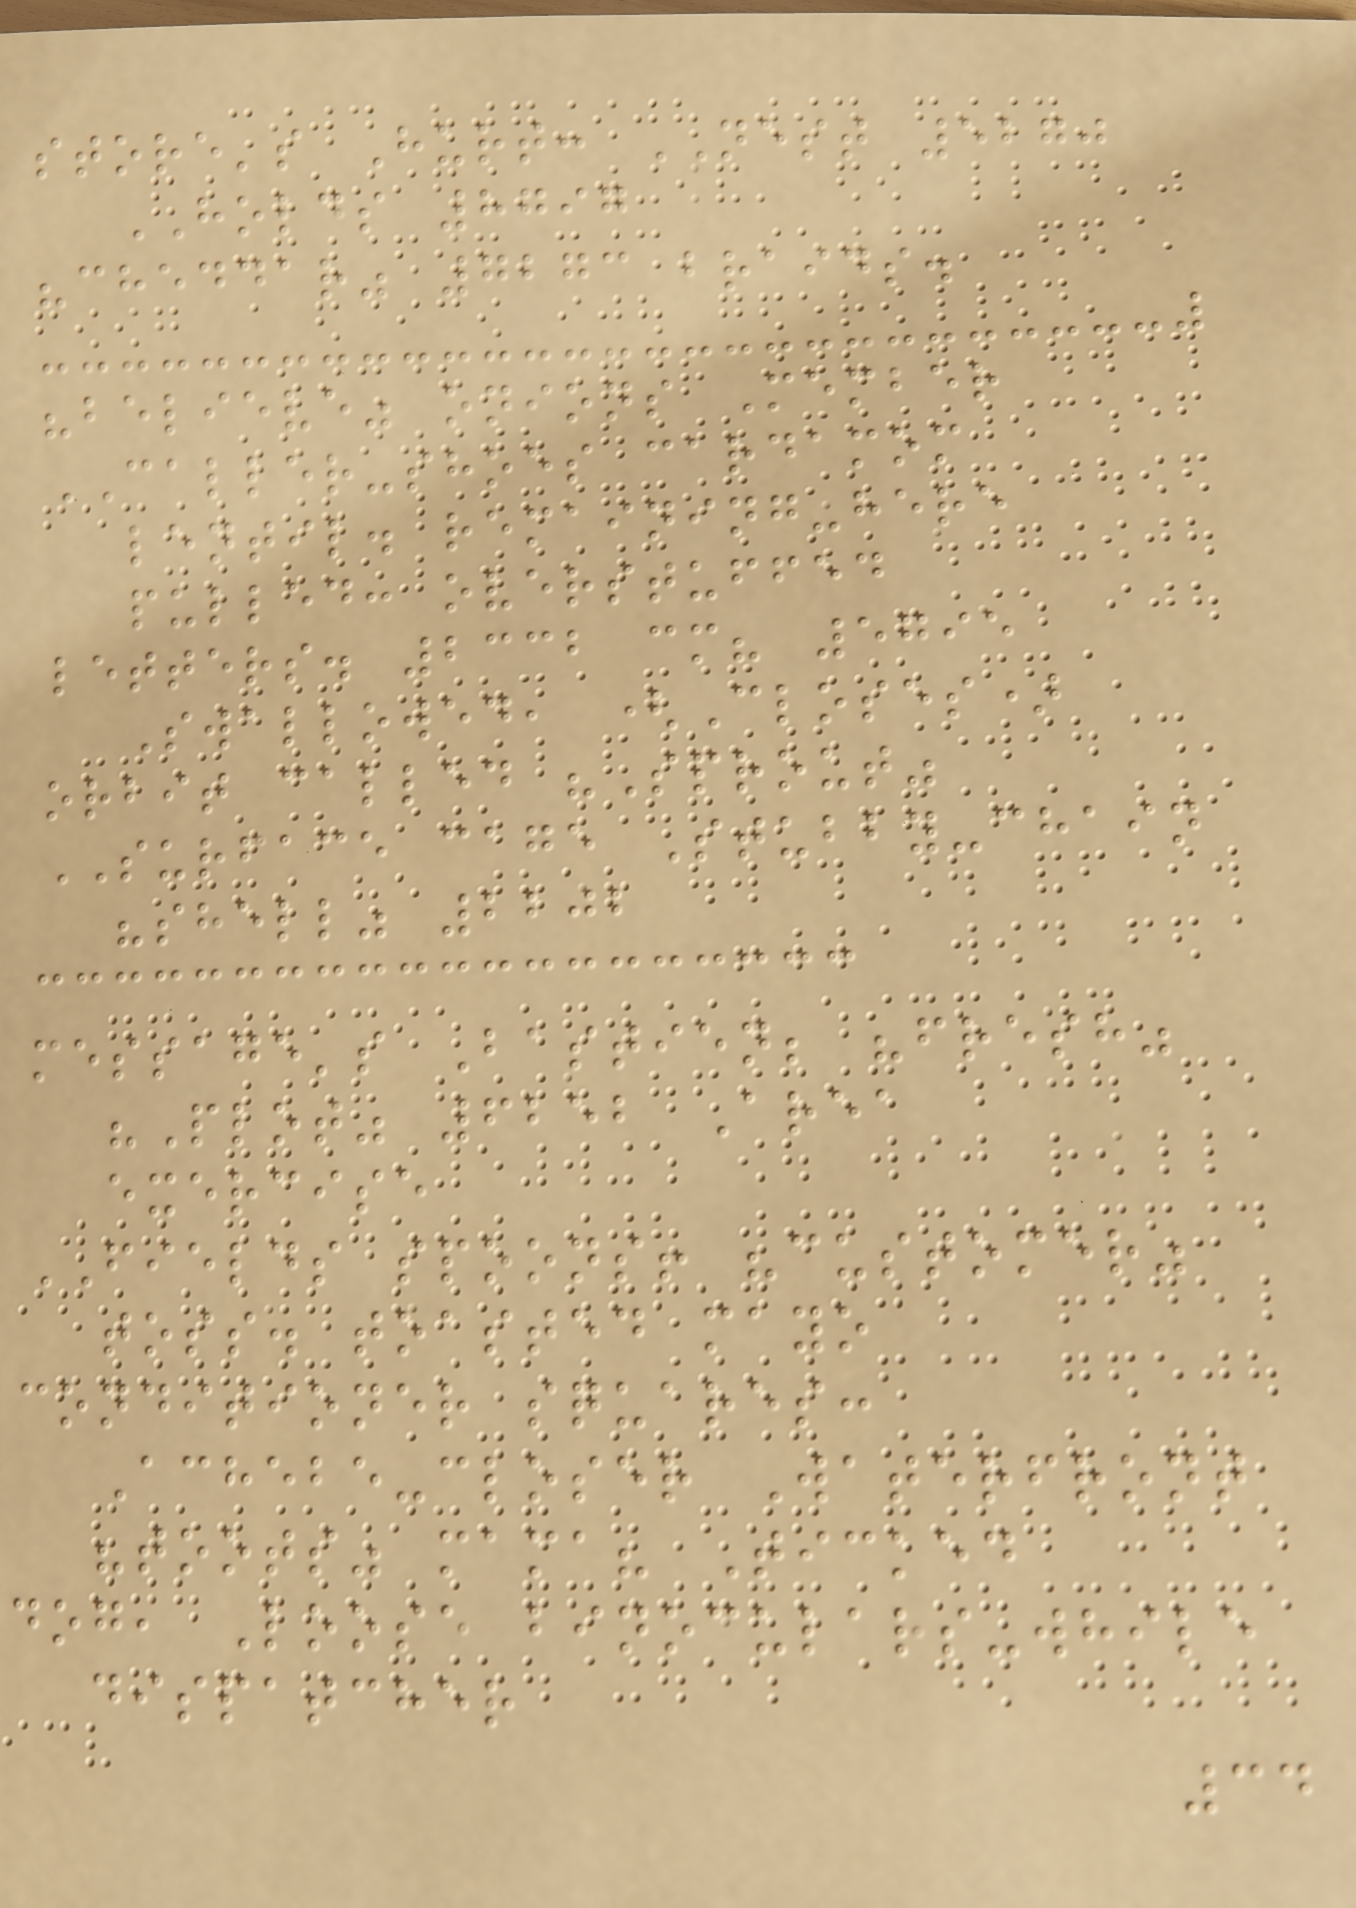store's Hurt: NEST 5270
HOLDS 8797
"cheddar" 7273 braids.
"believe" onions Member
CALLER-shoes cardamom
lentil. remaining-here
pulled: overstuffed
letters. 2332 cm? 5795
Swallowed, (Closes)
orbit called "Sprout"
SURFACE cage Stubby-chain
"shell" 2202
message's Bastien; "fresh"
"Plot" 6252 Area
exercise
FIELDS spoons! "customer"
toss. toasted mayo
conditioner squares:
Achebe-closer Waterfront
"toots" mama? Ticked
dog, Loose binoculars-while
dispatcher
34
